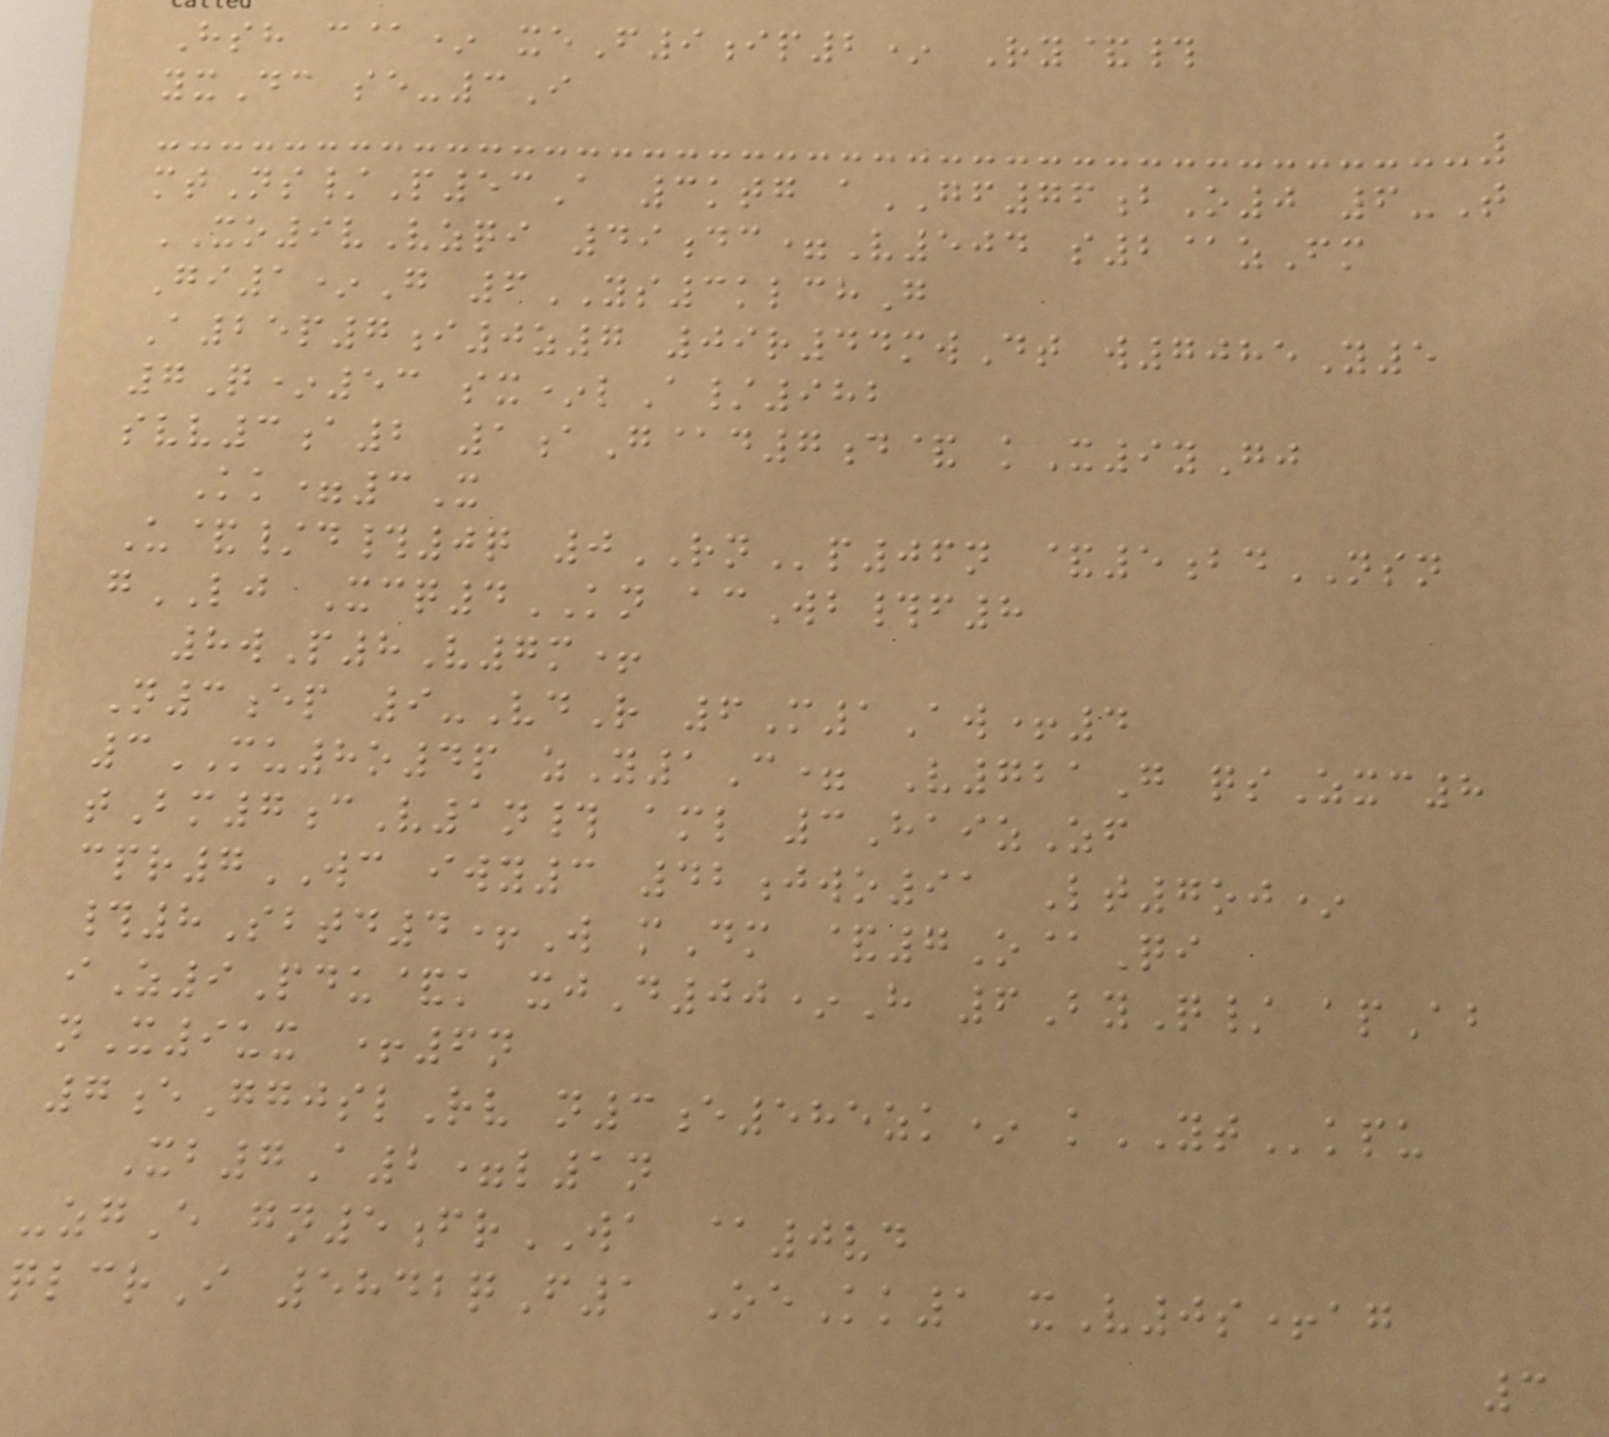Hsh c@* xeF9ip2* Ry&#
yxDc se-3I
mtNs/P53A 3ktg aGF76bO0 6-T
XO9vVzqi 49dc=V504 s2@zFm
Gi1*G 6YS3klchG
A25p7i0z7 09r44mwDt w7085Y5
7Q*53 sx*lA/982
svv3a2 1aG@d7d& kX9yGj
Kk=3X
U&/d#0q 0RNp06n &5bdNSN
gLJ Xcq4KN acWb#f8
8wP8V7m+
N3ep 9-VdR 6M1Aw+4
3MU8o4p zY1C= V721G qsZxc8
tBm7cV1n# aml 3HaizZf
cpr7WC iwy3 42jwo91 Lt7oj*
#8Sbtd4+W mDm &7O@Qi
iZ9Pdu&k xjD00*H 6ByQ/ apAb
nX9ux +6n
7eGgjslRv n3e585zk* kYTkpu
Xb7A2=l1n
-zgE gn5frWA @0vd
qlcrI 5842qF1 OeKk1 xV0s+ag
3
